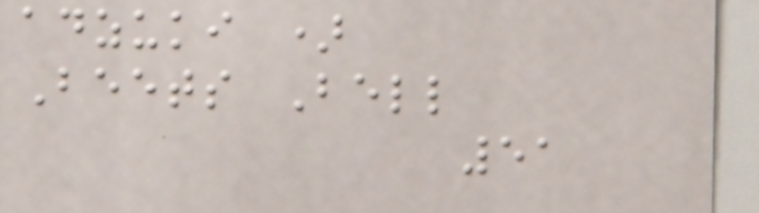adzuki )
Beets Bell
51
